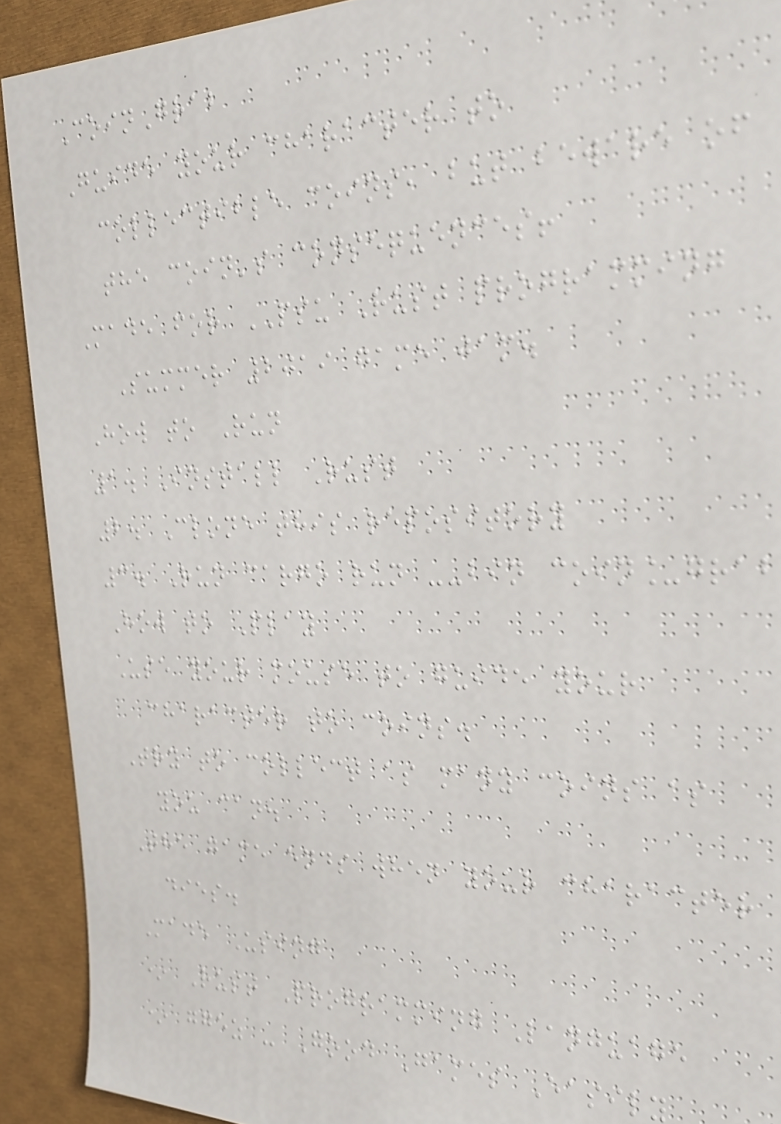CoinGrab
Guide your character to
collectible coins, but beware of
the coin's consequences!
Made for PSU Rust programming
Summer 2019 game jam.
How to Run
1. Install Rust
2. Clone this repository
3. Run cargo run --bin coin_grab
How to Play
Use your mouse to guide your
character to coins.
Try to collect as many coins as
you can.
The game ends when your character
dies.
Made Using
* Rust Programming Language
* ggez - Good Games Easily
